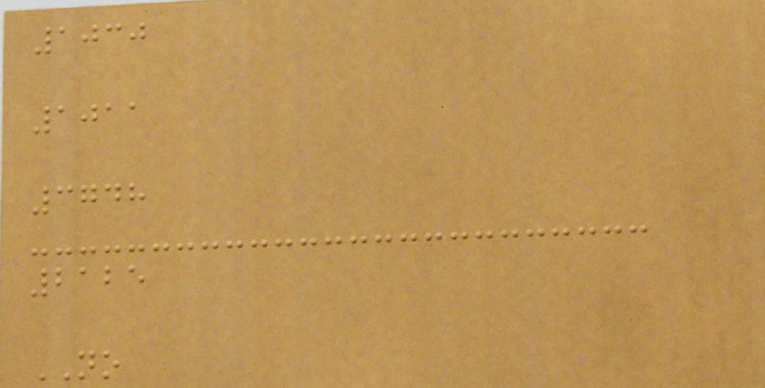1030
1011
3748
2125
NO
